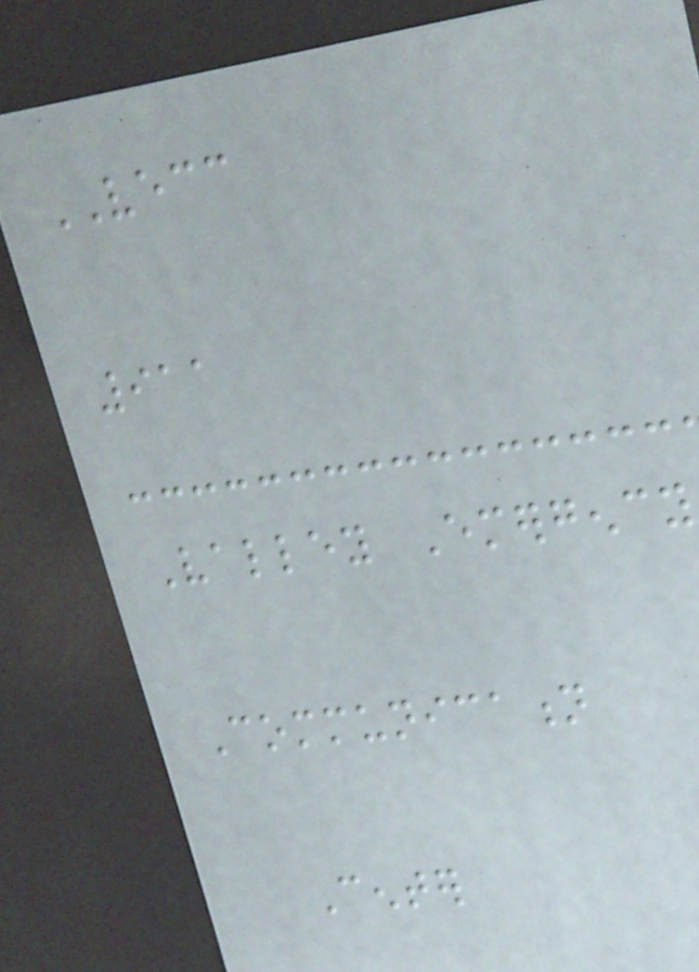VECC
911
Valley Emergency
Communication
Center
